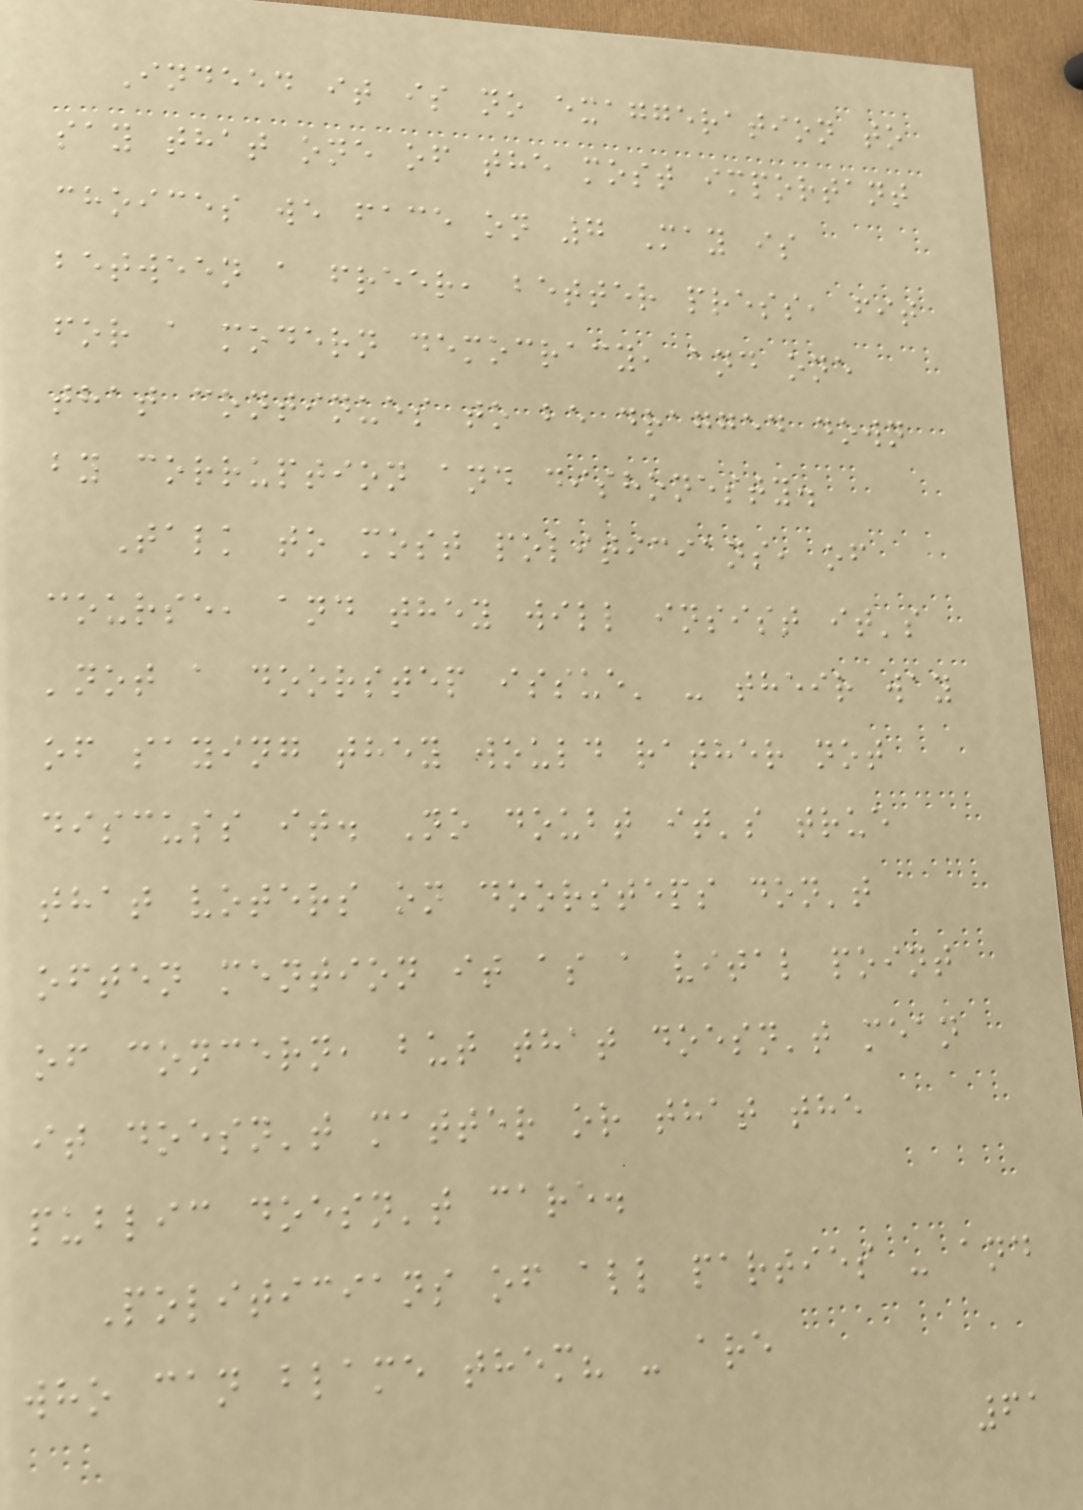Indeed it is no exaggeration to
say that one of the most important
choices we face on 7 May is
between a freer, better press, fit
for a modern democracy, and one
that continues to be dragged down
by corruption and dishonesty.
Talk to most politicians, of
course, and they will insist it's
'not a doorstep issue' - their way
of saying they would rather not
discuss it. No doubt it's true
that voters on doorsteps don't
often mention it as a vital point
of concern, but that doesn't mean
it doesn't matter or that the
public doesn't care.
Politicians of all parties - and
who can blame them? - are
61
